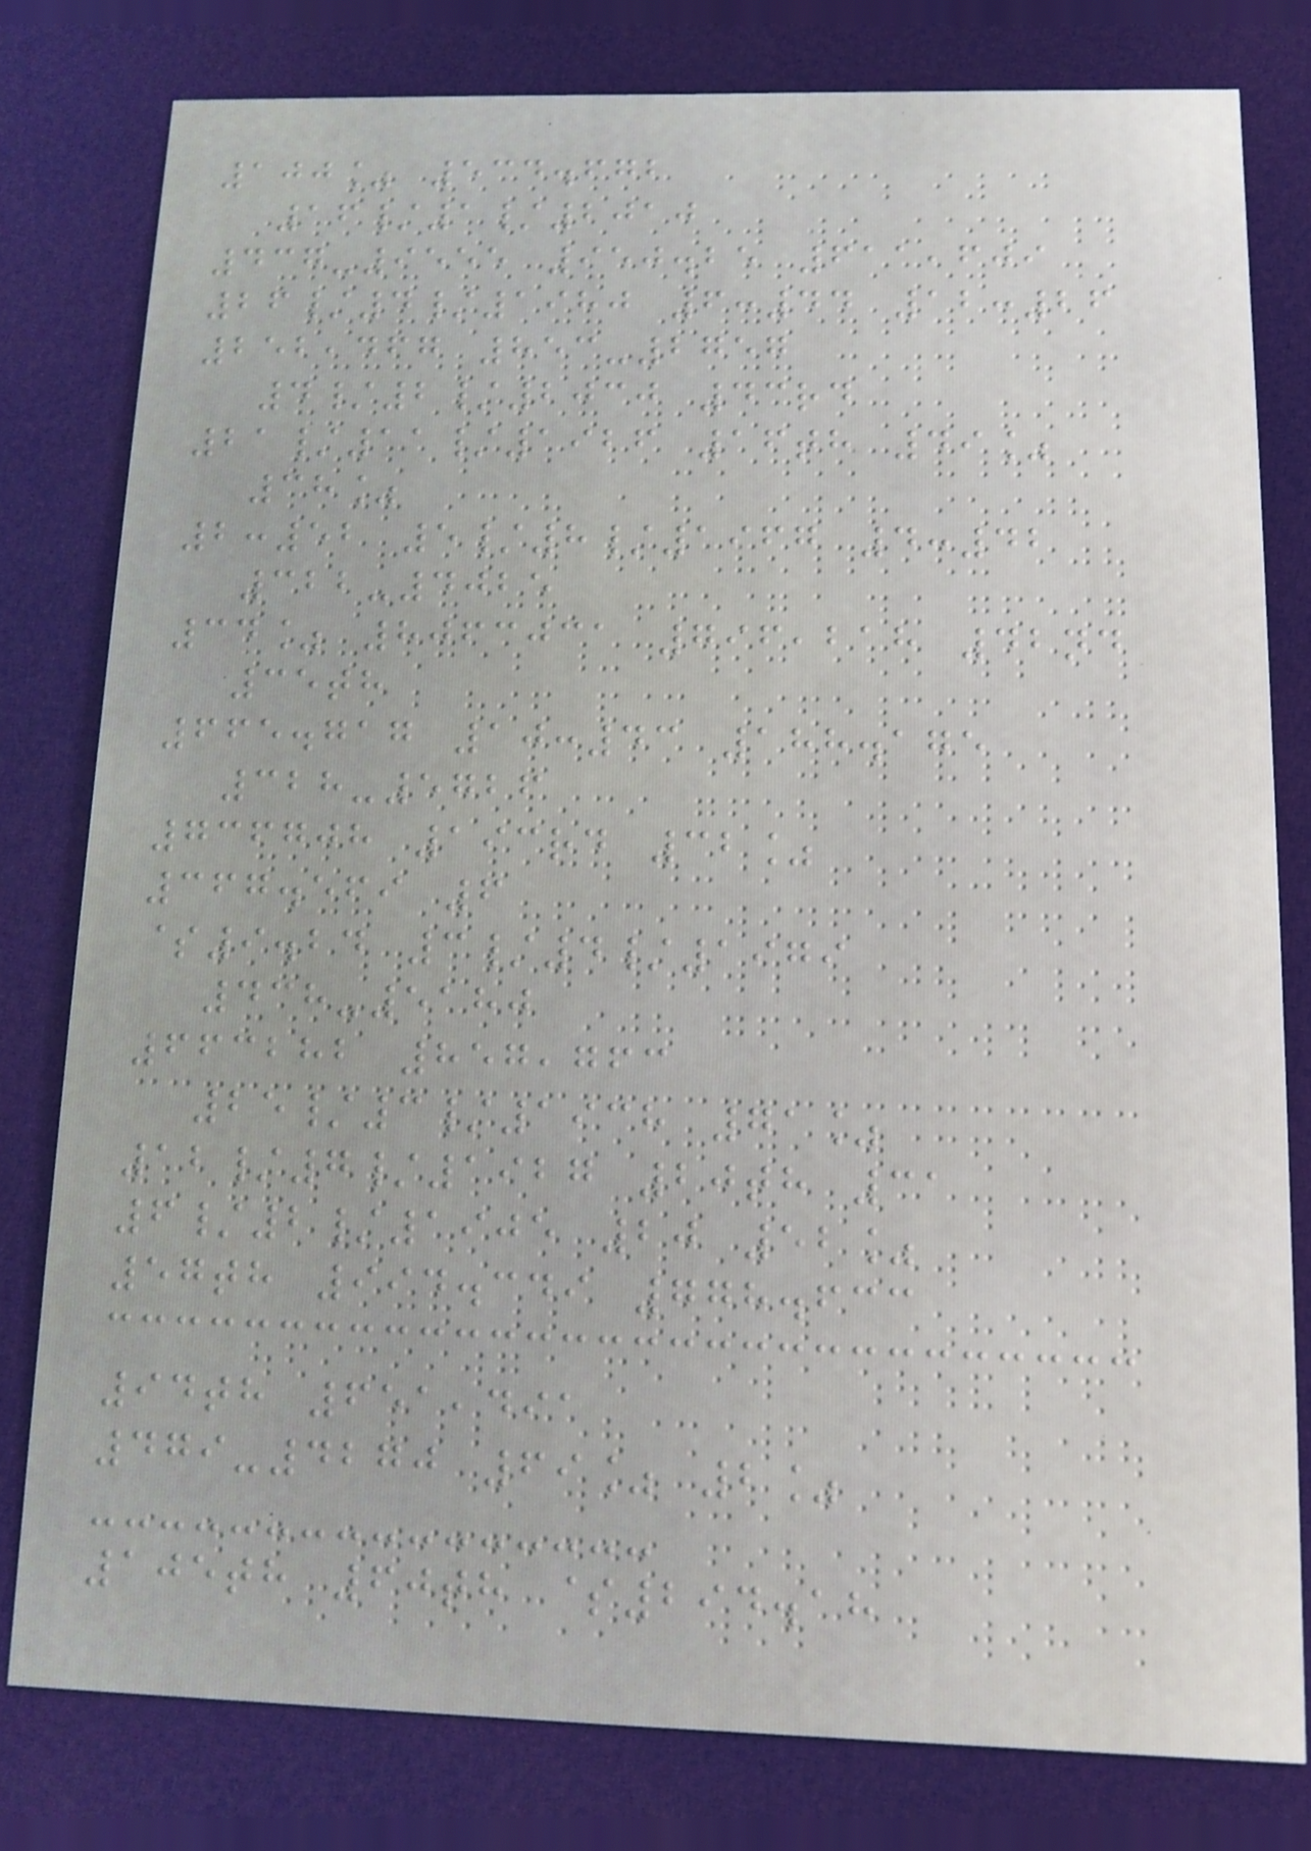100% 534.672
16/1/2010
437-9555 950.25 611,609
26/4/1980 6:44 12:26
252,467 853-2757
4/2/2030 43rd
21/11/1926 16th 49%
38%
2:52 5/8/1967 4:42
322-4025
34% 8063031 796,218 42nd
35th
665.717 10:43 188.175
328-5726
736708 193rd 32%
367.569 6
$9.24 3/4/1979
438-5180
663282 857,763
25/3/1938 71%
12/7/1927 20th 31
6/2/1905 20 52%
57th 994.349 778.633
94th 651,491
479-4270 69% 2%
105th 60th $294.18
